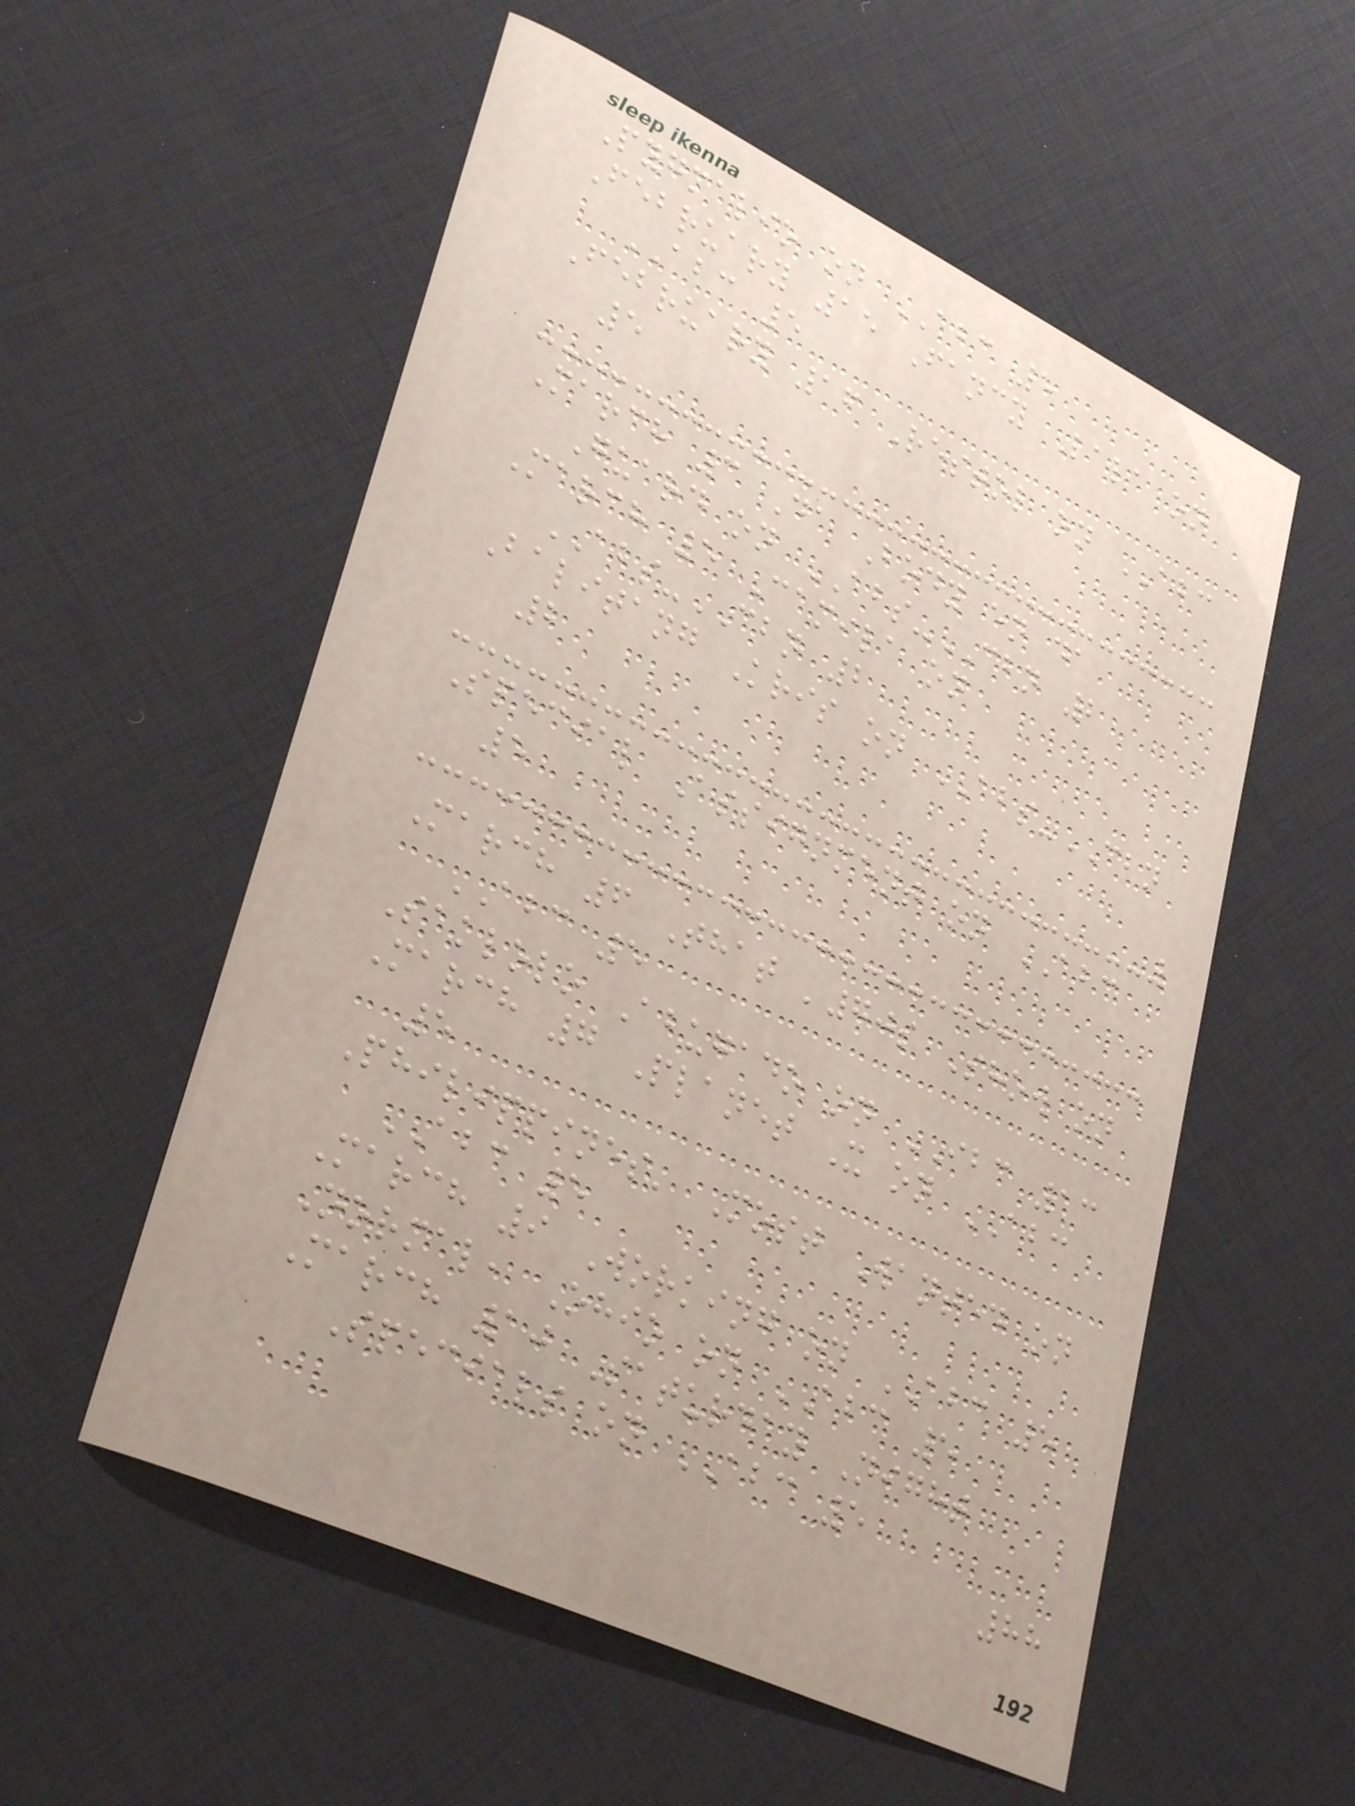Pygmalio on ABC 5
February 15 Fancy Lala on
ABC 5
February 16 Restol on ABC
5
March 3 Da Body en da
Guard on ABS-CBN 2
March 5 Camila on
ABS-CBN 2
Balitang Kris on ABS-CBN
2
Special Assignment on ABC
5
March 6 That '70s Show on
ABC 5
Saklolo Abugado on IBC 13
March 7 Planet X on ABC
5
Philippines' Most Wanted on
ABC 5
March 9 Working on ABC 5
Normal, Ohio on ABC 5
March 10 Saturday Night
Specials on ABC 5
88
